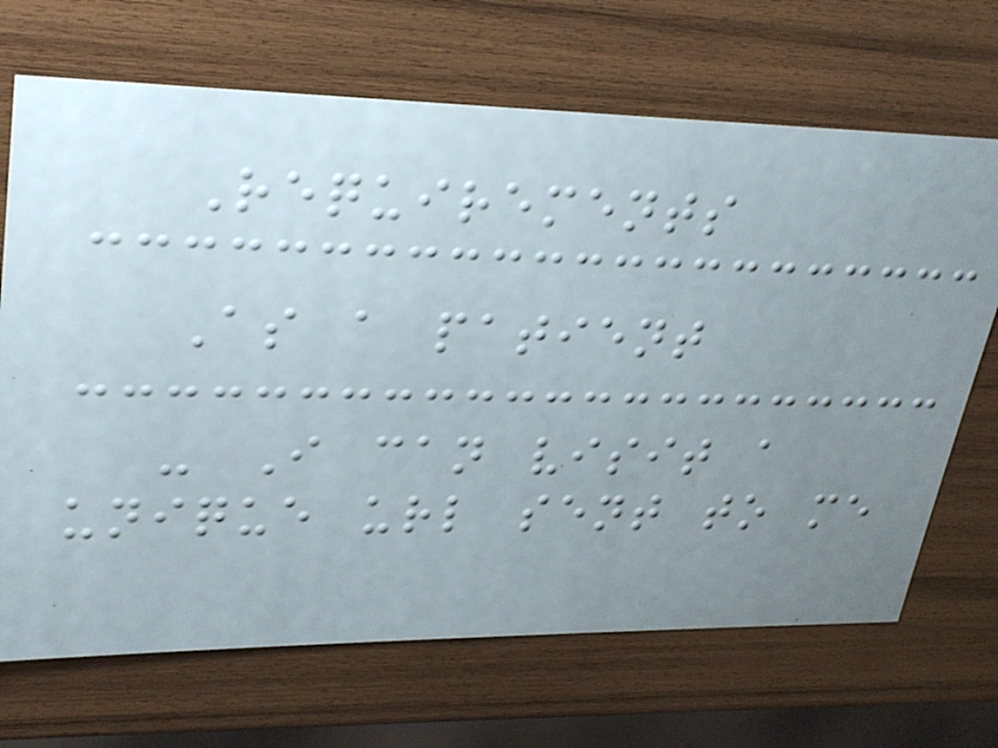Requirements
As a patient
- I can visit a
unique url sent to me
